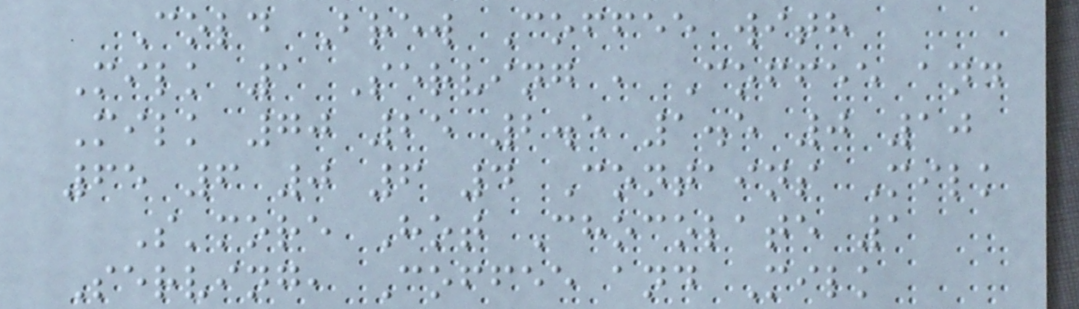Cold Brew Coffee with
Milk 1 Serving , Coffee and
Milk 70 25 2.5 1.5 0 10
65 6 0 6 4 Contains Milk
S'more Hot Chocolate 1
Serving, Coffee and Milk
